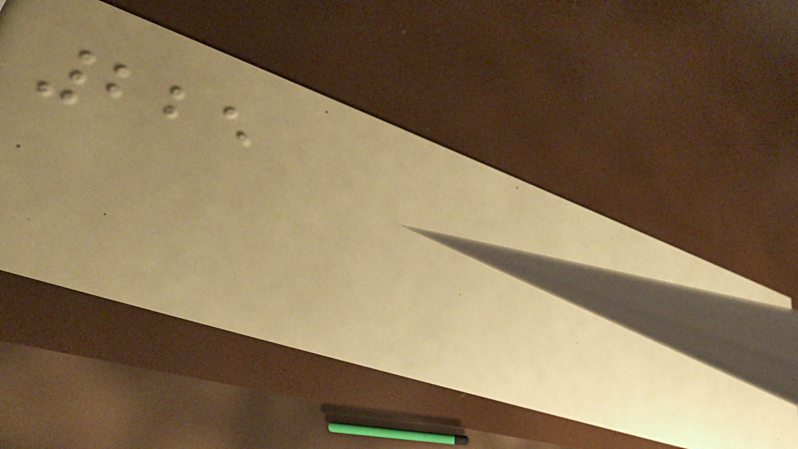225
